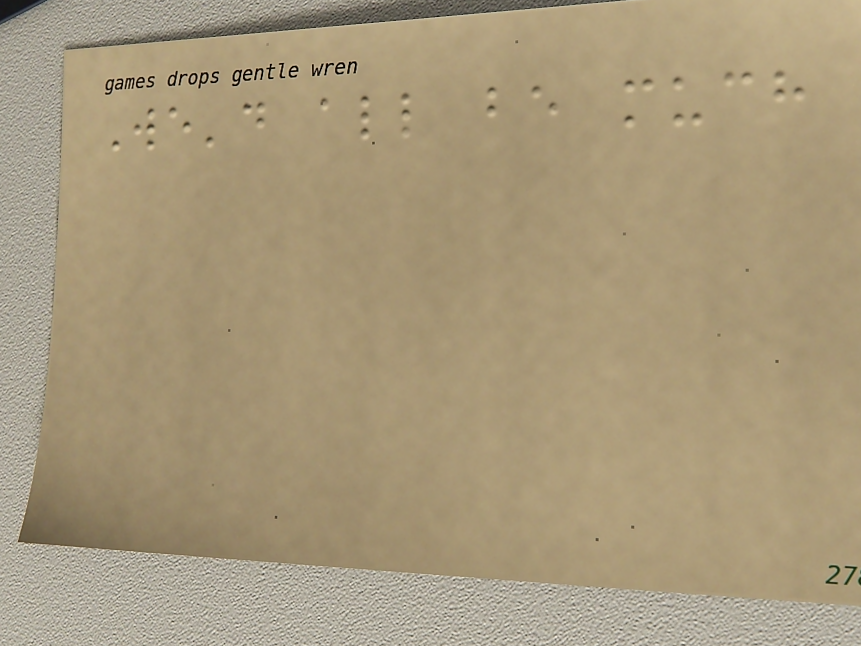We'd all be much
